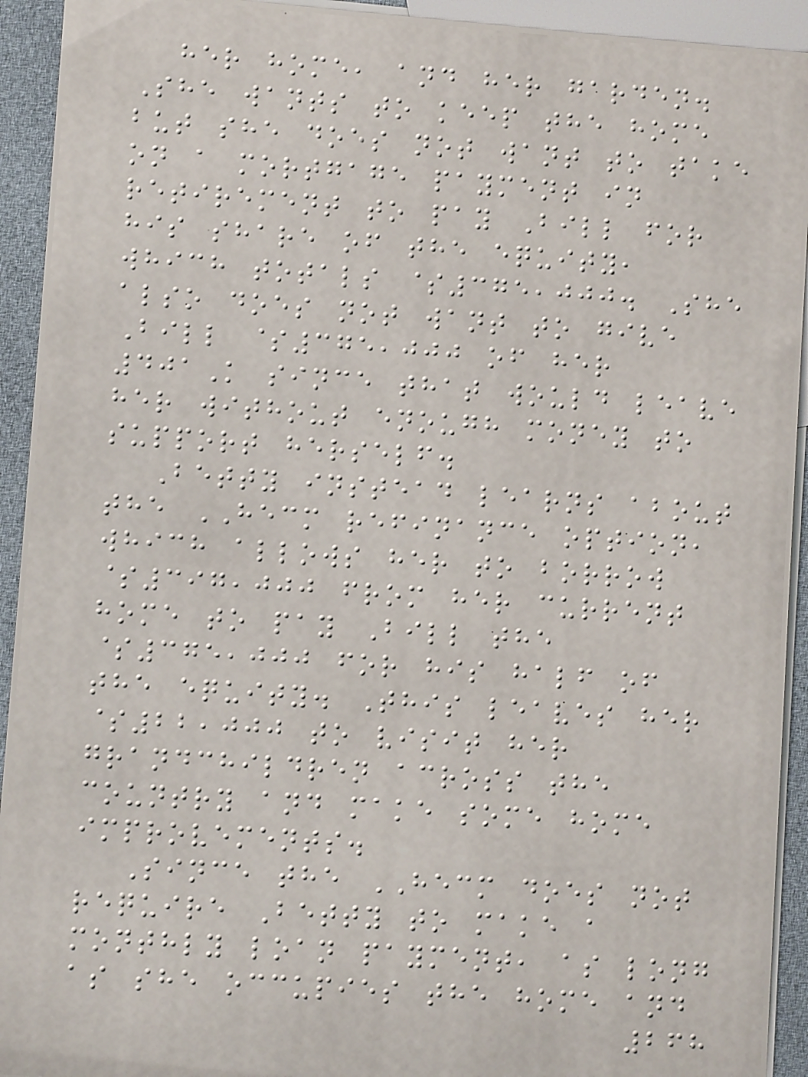her home, and her garden.
She wants to keep the home
but she does not want to take
on a mortgage payment in
retirement to pay Bill for
his share of the equity,
which totals $375,000. She
also does not want to give
Bill $375,000 of her
401K since that would leave
her without enough money to
support herself.
Betty instead learns about
the HECM refinance option,
which allows her to borrow
$397,000 from her current
home to pay Bill the
$375,000 for his half of
the equity. This leaves her
$22,000 to visit her
grandchildren across the
country and make some home
improvements.
Since the HECM does not
require Betty to make a
monthly loan payment, as long
as she occupies the home and
268
